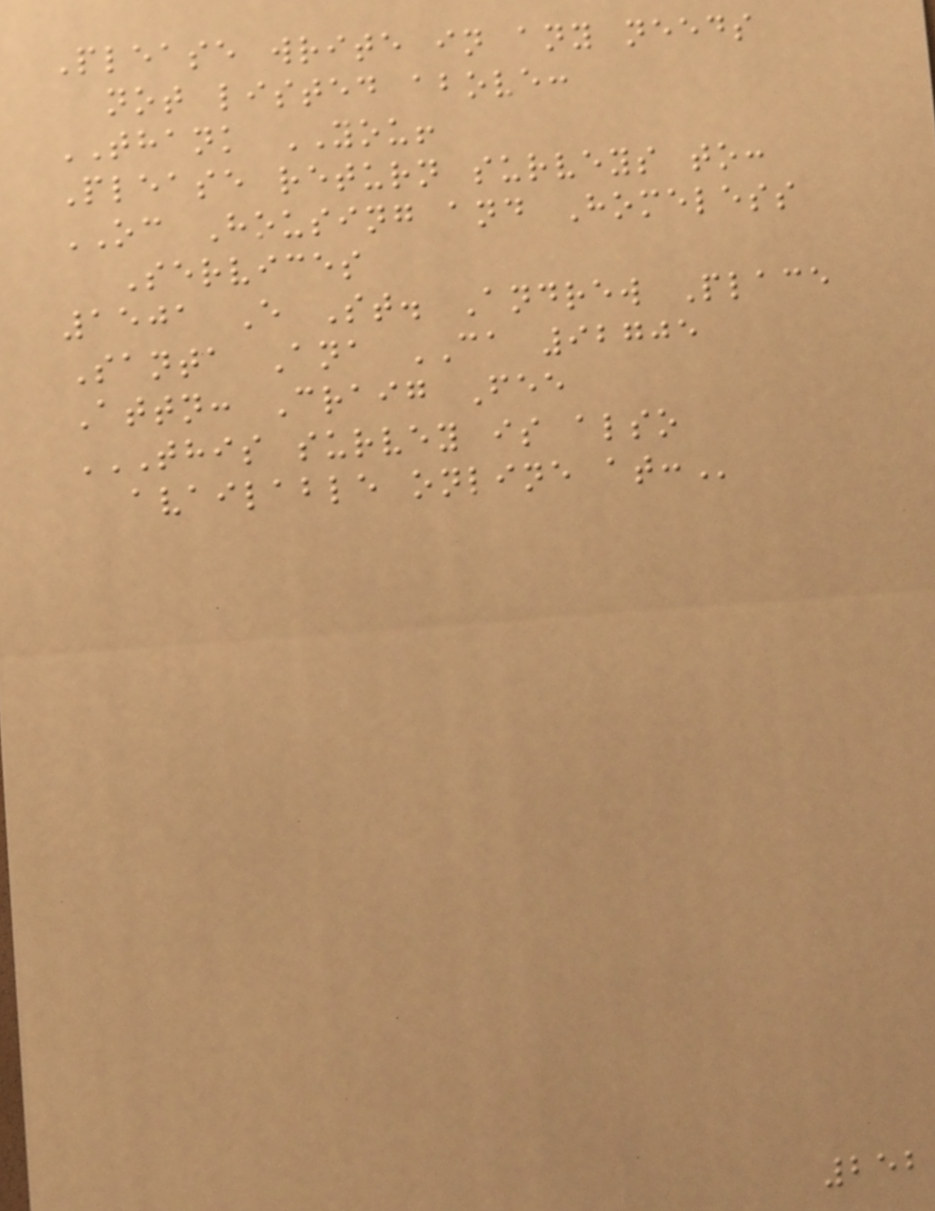Please write in any needs
not listed above:
THANK YOU!
Please return surveys to:
OC Housing and Homeless
Services
1501 E St. Andrew Place
Santa Ana CA 92705
Attn: Craig Fee
THIS SURVEY IS ALSO
AVAILABLE ONLINE AT:
252
